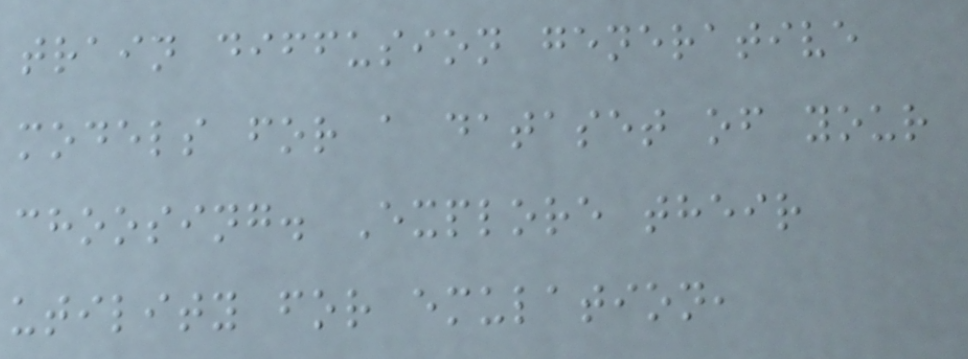train diffusion generative
models for a dataset of your
choosing. Explore their
utility for emulation,
